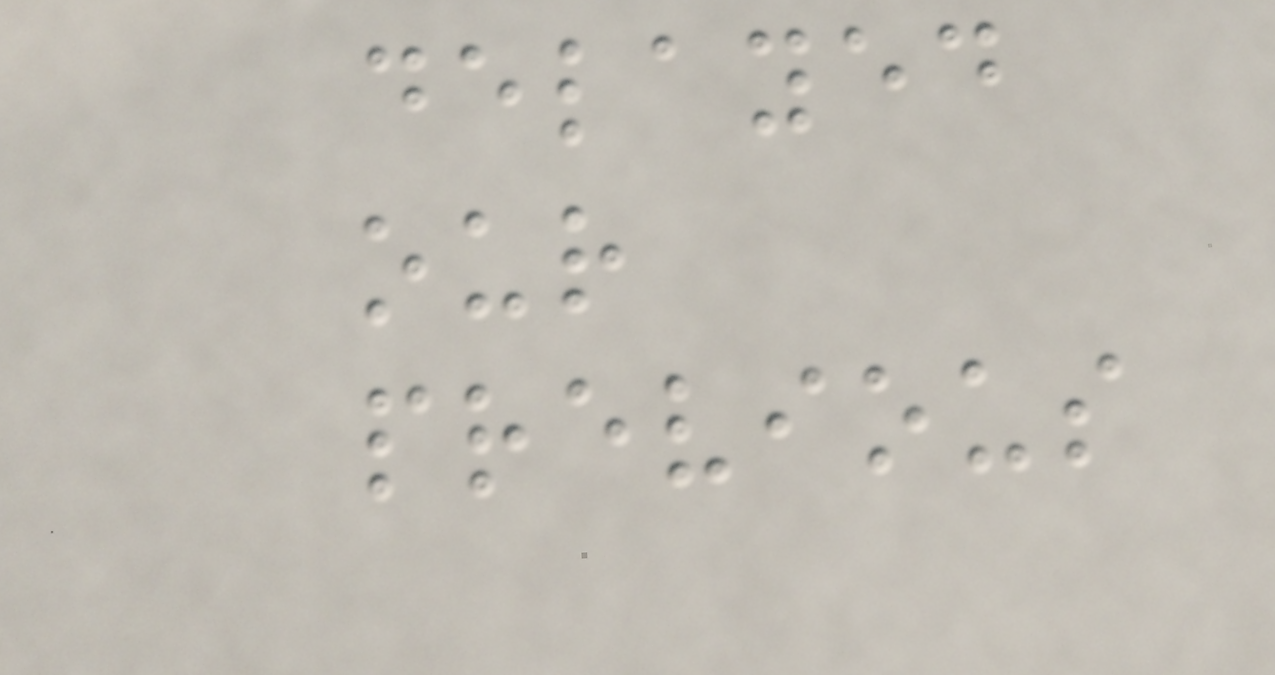delayed
our
previous
